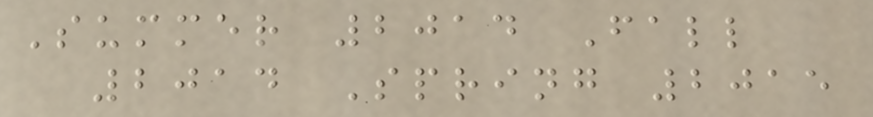Summer 2014 Fall
2014 Spring 2015
